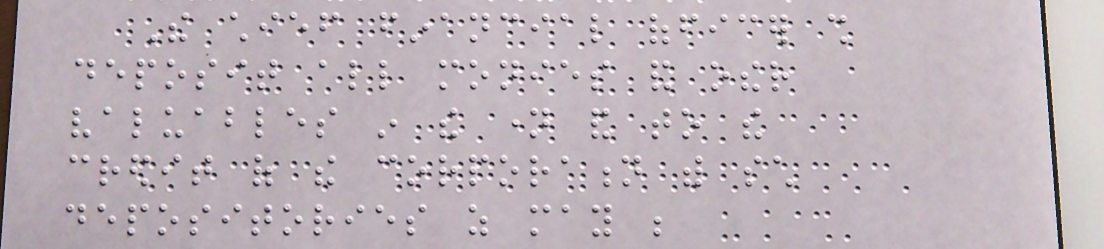The chief financial officer shall
deposit all monies and other
valuables in the name and to the
credit of the corporation with such
depositories as may be
